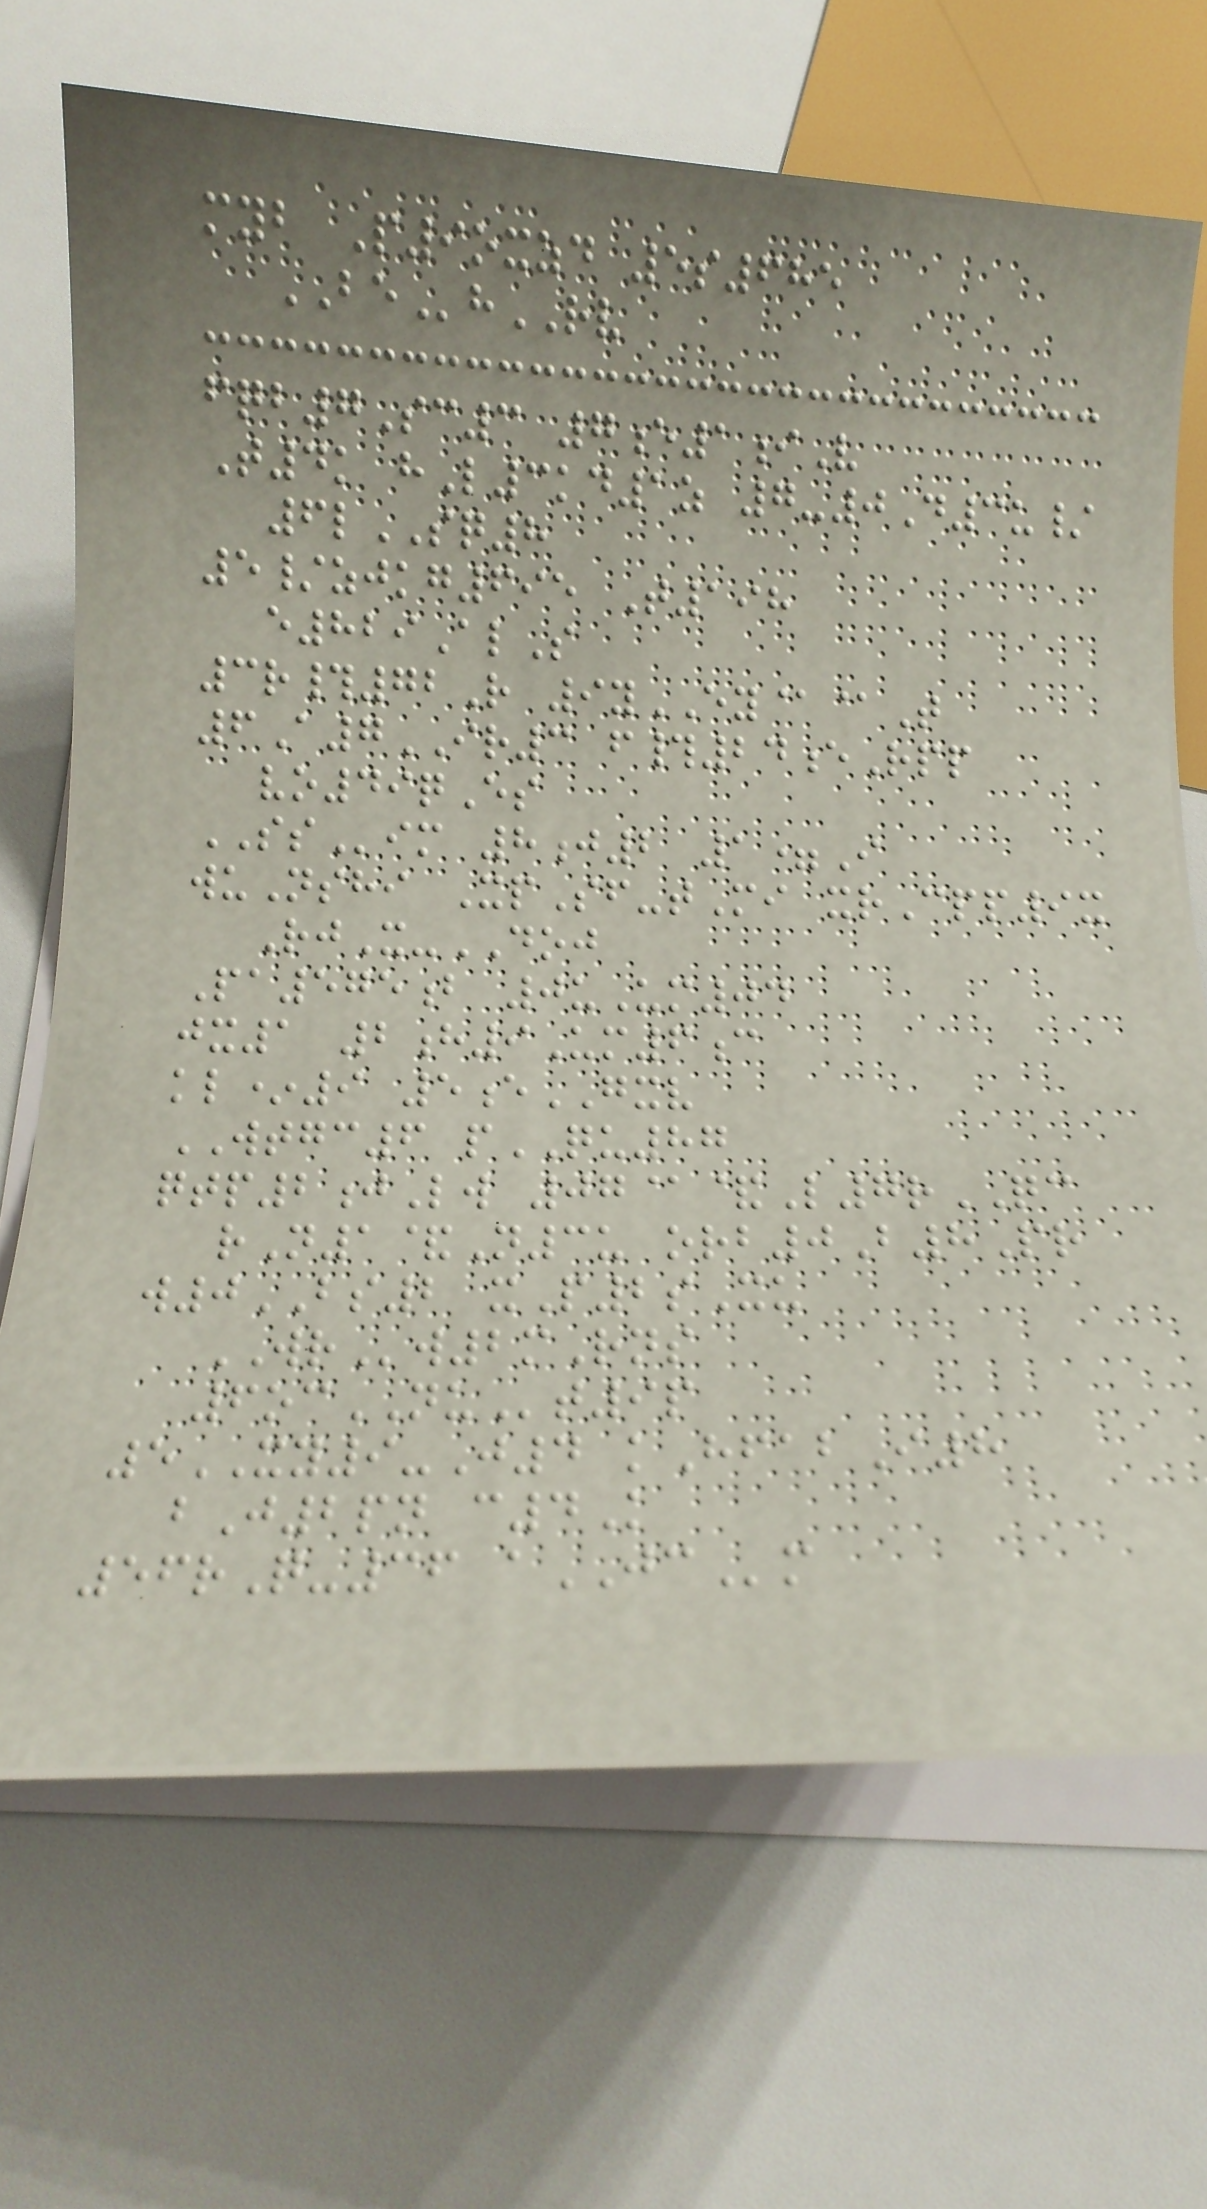myb P9oxzd 5s685
BEhRV
fqb7Sc3 7e1iV
T4k hL3kd1z 7-0D3u/
6lSQ8
5/zjkg695 T198
e829AlS
3r#72R 9yEY@@T
6A7IR3 f#24eRpp
vo49qEs
SSim 8j2 1=I
wuNshi XpSf-tMi xrCpp9x
RjX-DOJ
Pa575b 0uUm04
jx1 2h9Um6c
kl*9 5eGXV
WTGC6 pQU87
qtp2jLw 07@&L7rQC
rN1&N3u orb0B8Pr
w0BS2 xP2sXu
WRw2mRns
6ocNUt9p
5XY9-J4 kHfabI8
bJ2pn c4K
56rQ-36 aJCm
